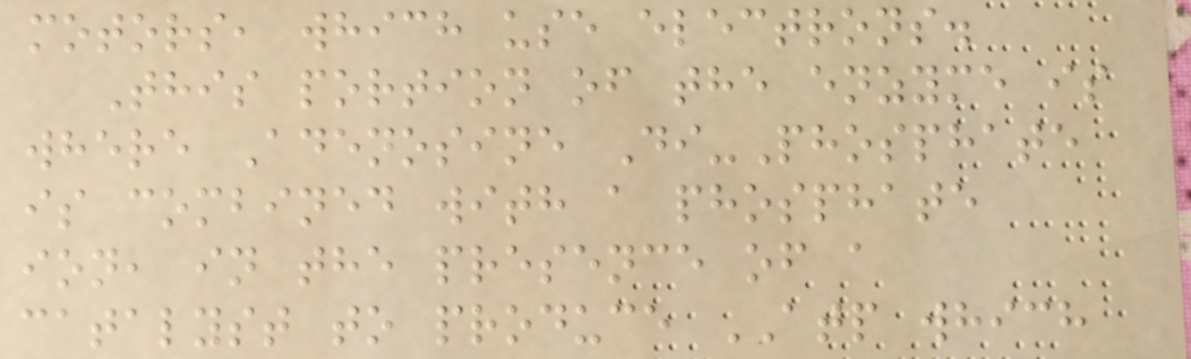motors, which use electrons.
This portion of the enzyme is
where Adenosine Di-Phosphate
is combined with a phosphate
ion, in the presence of a
catalyst to produce ATP which
